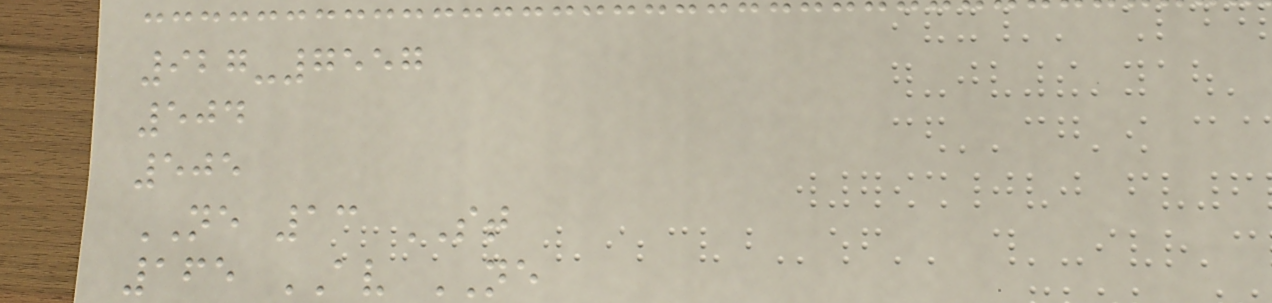927-7557
504
505
NE 13 ST
165 AV NE
